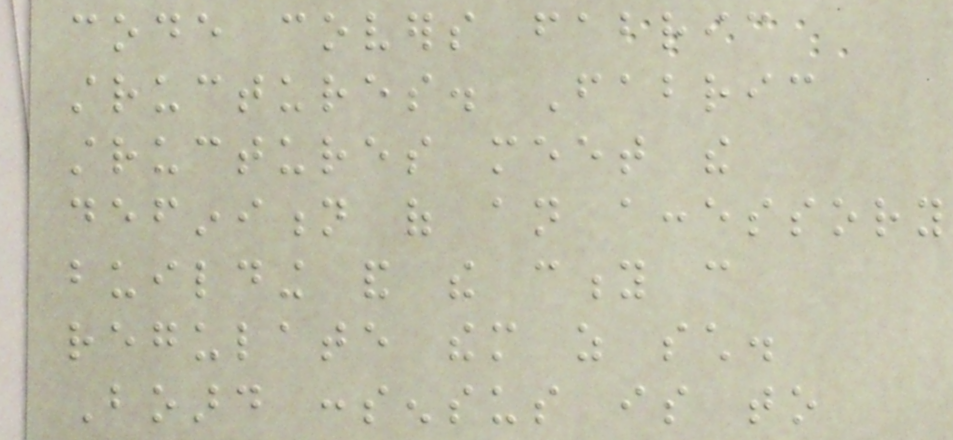code covers fabric
structures. Fabric
structures meet the
definition of an accessory
building and the city can
regulate them as such.
Board consensus is to
